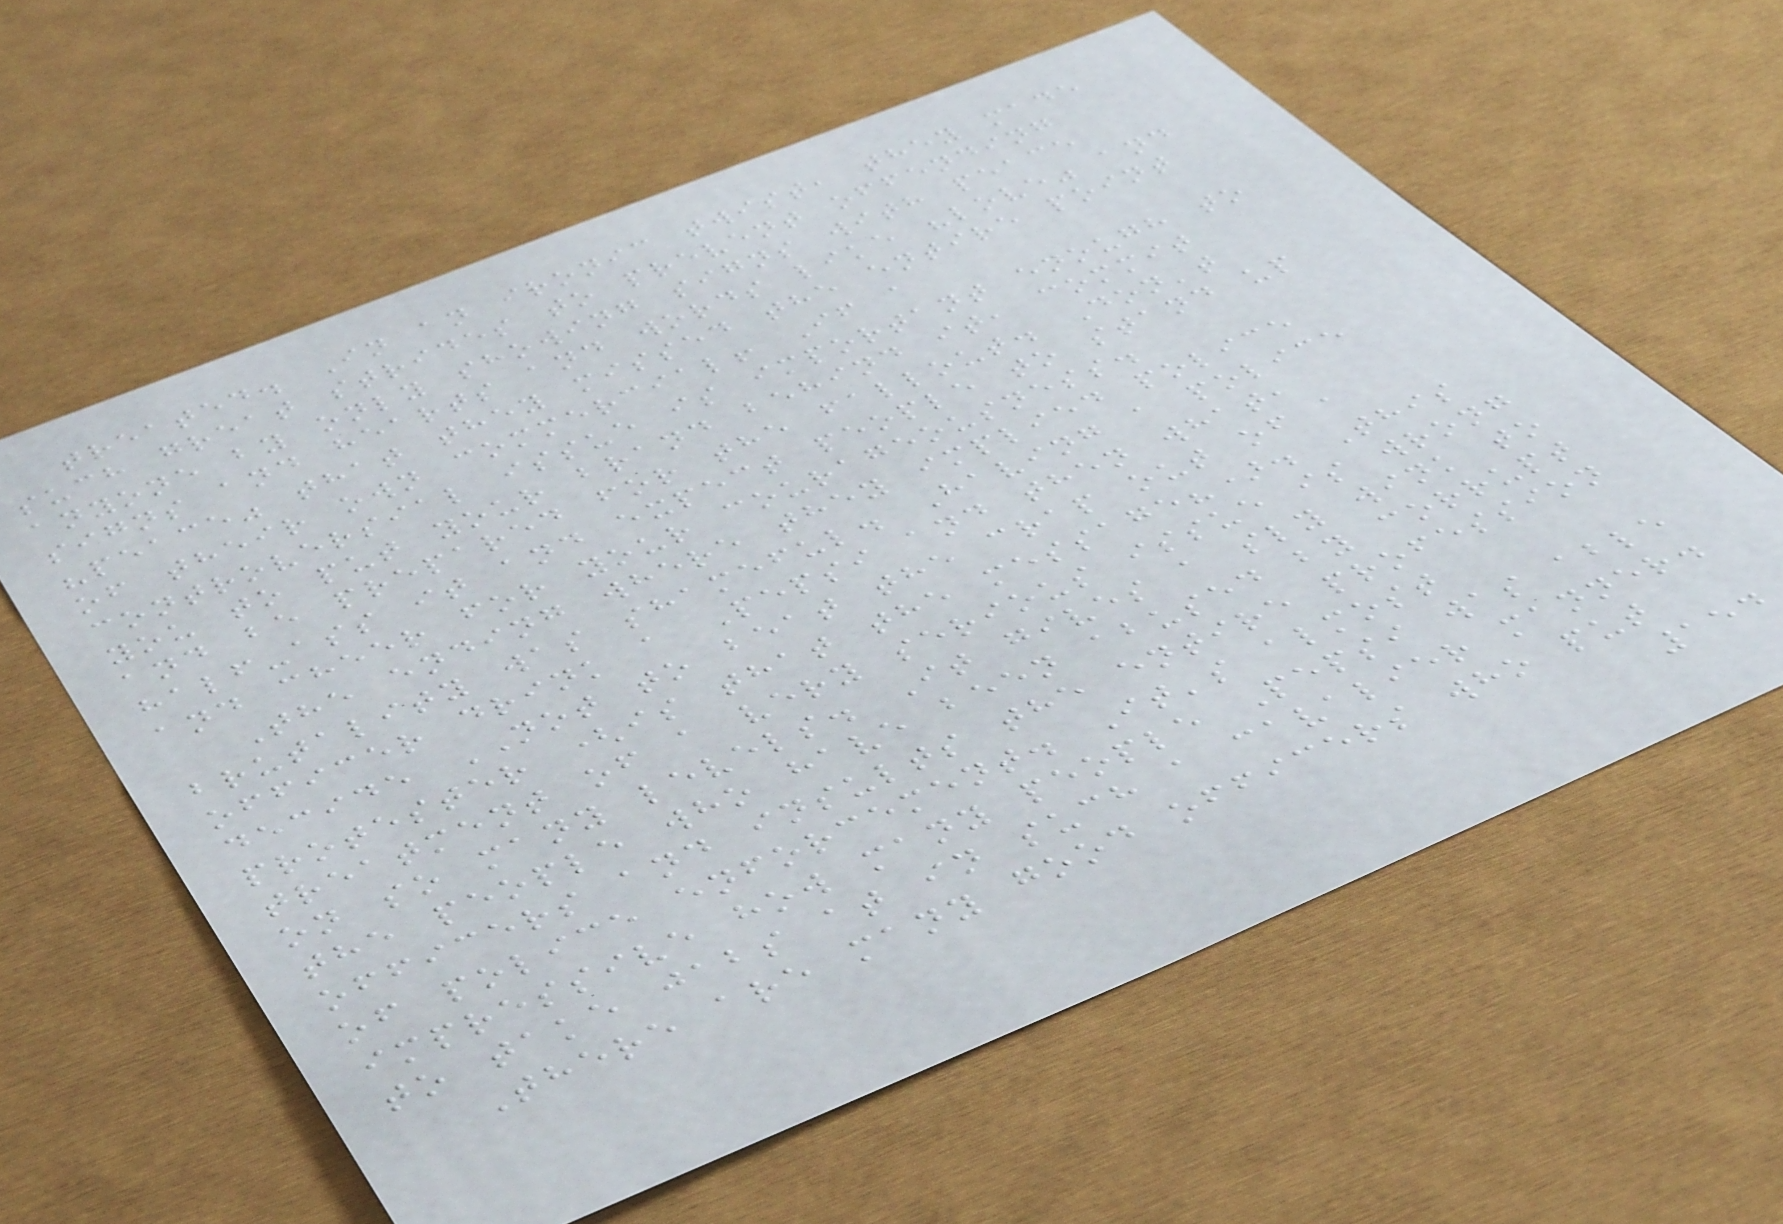treated. In an ironic twist, they made
such great strides to prevent offending
anyone by only showing signs with peace
signs and hearts and words like "love" and
"peace" that they missed the entire point
of their own commercial! If a
controversial issue is important enough to
you to put your brand behind it, commit
and be prepared for the fallout. Don't
half-ass it and expect people to stand up
and cheer for your courageousness.
The ending where they implied police
brutality was shameful. Having a police
officer drink a Pepsi and then what,
decide NOT to beat the crap out of a
protester (is that the message?). This
treatment of a very serious issue is wrong
on so many levels. It gives a sly wink to
the people who have been abused by corrupt
officers and insults the entire profession
of police enforcement. It's almost
impressive how many people Pepsi was able
to take jabs at in such a cavalier manner.
There are many good officers who put
154
